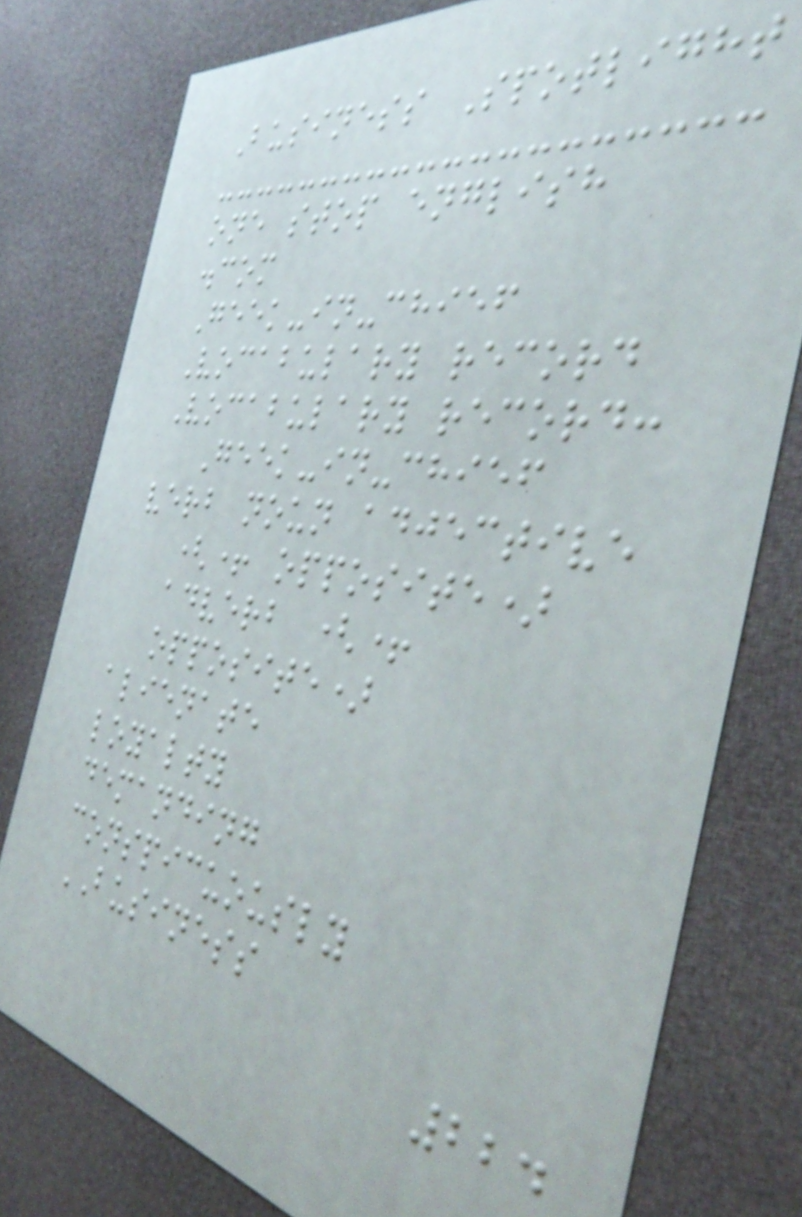Business Spotlight
one stop english
.com
Geek-in-chief
Vocabulary record
Vocabulary record:
Geek-in-chief
verb noun adjective
(+ opposite)
adverb (+
opposite)
alienate
loyalty
demanding
conspicuously
BUSINESS
224
